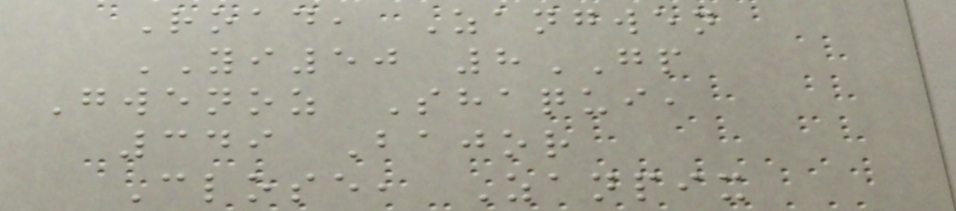Road, Zangwen
YI50 8GP
Gwenoz Shaqui,
349 Bajor
Close, Zanpix
